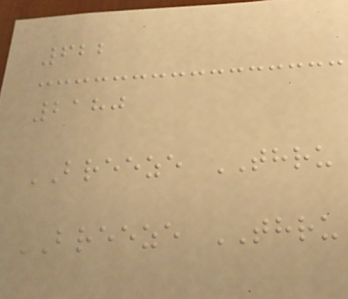622
2180
BREEZE THRU
BREEZE THRU
